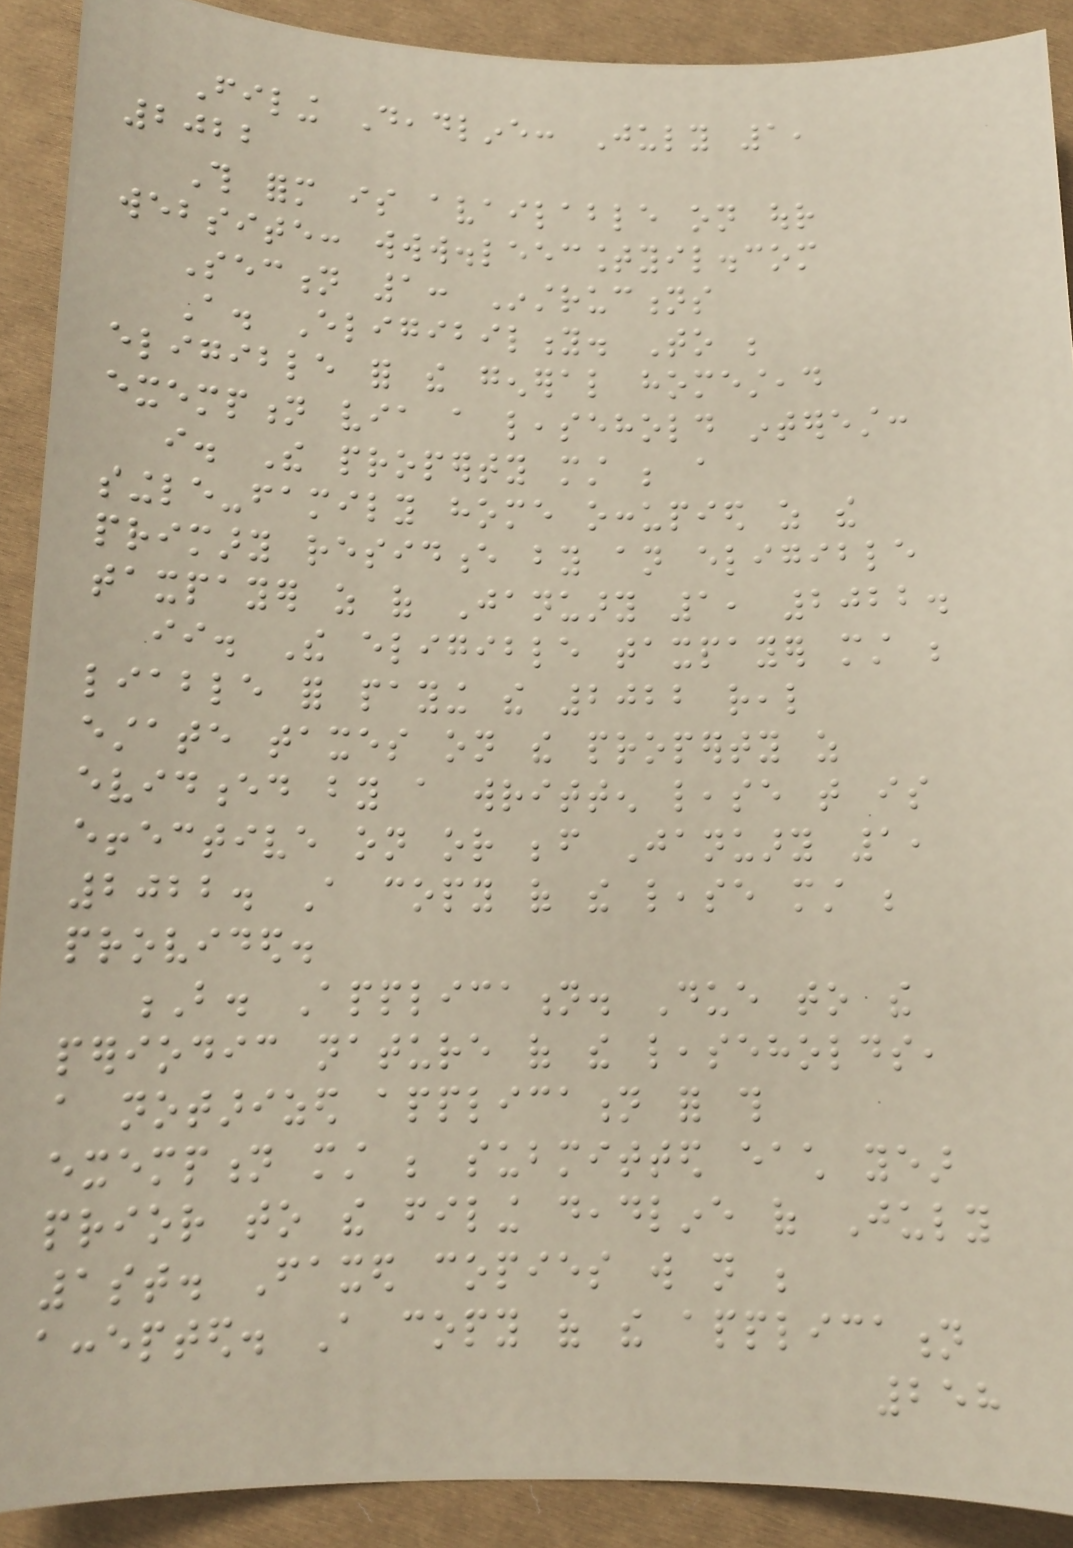Filing Deadline: July 1,
2022
This form is available on our
website: www.leecountyil.com
Section 1: Instructions
A. Eligibility. To be
eligible for the general homestead
exemption via a leasehold interest:
i. The property must be a
single-family home occupied as the
primary residence by an eligible
taxpayer as of January 1, 2022.
ii. The eligible taxpayer must be
liable for paying the 2022 real
estate taxes on the property as
evidenced by a written lease that is
effective on or before January 1,
2022. A copy of the lease must be
provided.
B. Application. Due to the
periodic nature of the leaseholds,
a notarized application for this
exemption must be submitted each year
prior to the filing deadline of July
1st. Faxed copies will not be
accepted. A copy of the application
258
